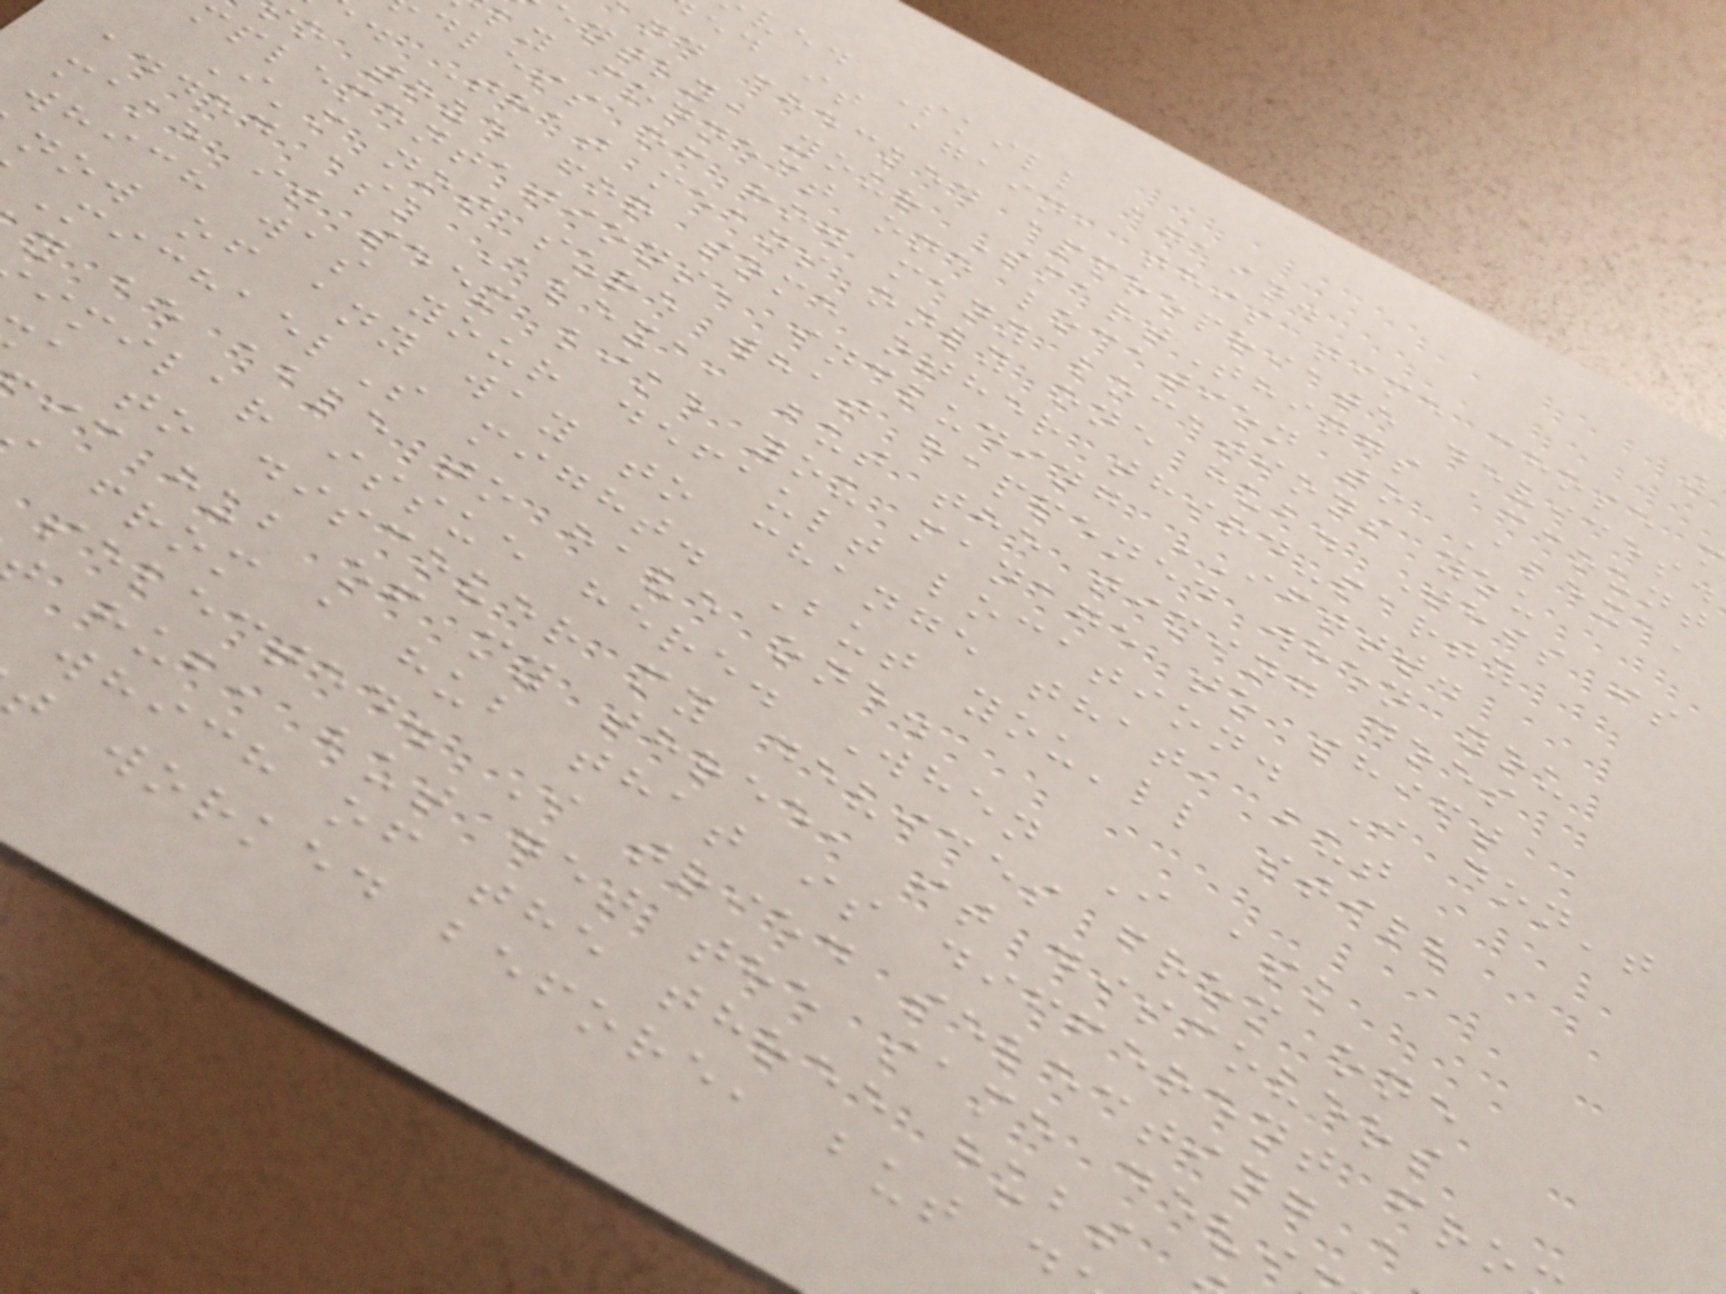ved Skill again.
ed it again, this time chose
nd checked appropriate devices.
ently, your SmartThings account
ly connect one location to Alexa,
dless of how many locations you
. That means only one hub. This is
o true for some other third-party
mplementations, including IFTTT.
I'm not sure what happened when you
added ask Alexa, but the timing does
make it seem like you manage to shift
which was your default location. I don't
now of any way to change that, but
MichaelS might. But you'll still
y be able to have one.
imilar issue here. When I ask
a to discover my devices from one
ic hub of my three, it discovers
from a hub that is different fro
selected. I tried selecting a
hub, but get the same devi
which of the three hubs
t worked before, but d
